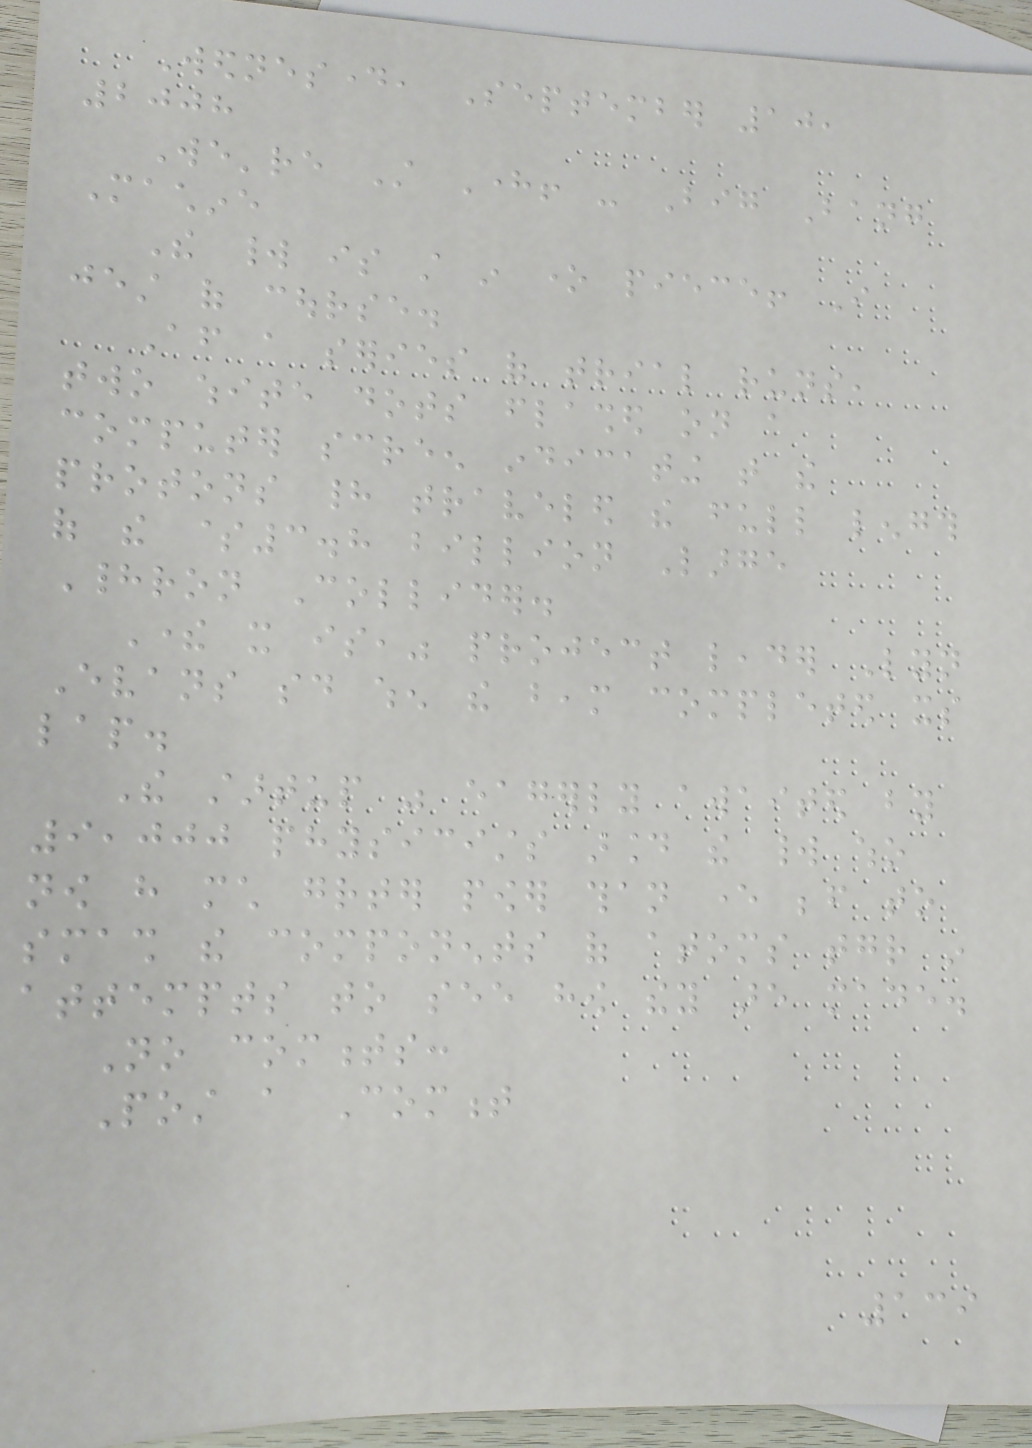Wednesday, September 10,
2008
We're Still Here! - Big Bang
Machine
The world is still in one piece! I
jest of course.
After a series of trial runs,
two white dots flashed on a
computer screen indicating that the
protons had traveled the full length
of the $3.8 billion Large
Hadron Collider.
There it is," project leader Lyn
Evans said when the beam completed its
lap.
The startup was eagerly awaited by
9,000 physicists around the world who
now have much greater power than ever before to
smash the components of atoms together in
attempts to see how they are made.
No comments:
Post a Comment
139
